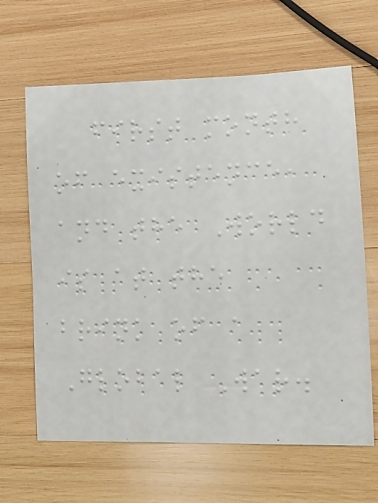first month
of existence,
and the World
is at the
brink of a
Global War.
